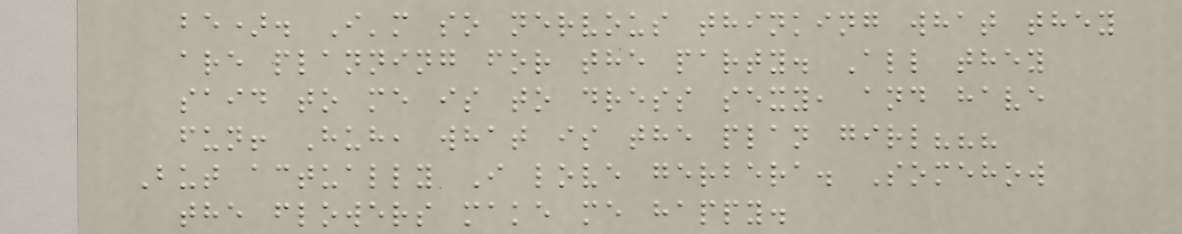be). I'm so nervous thinking what they
are planning for the party. All they
said to me is to dress sexy, and have
fun! Huh, what is the plan girl???
But actually I love gerbera. Somehow
the flowers make me happy.
